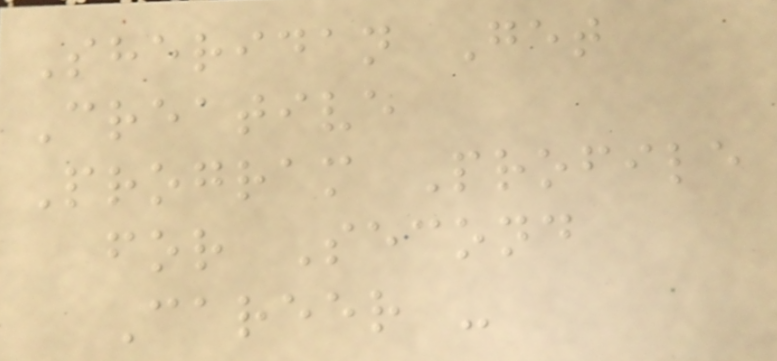Sheridan Get
Creative
Program Profile
for Second
Career -
